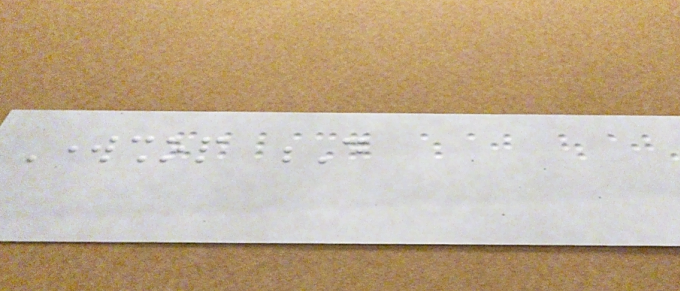Workshop D
